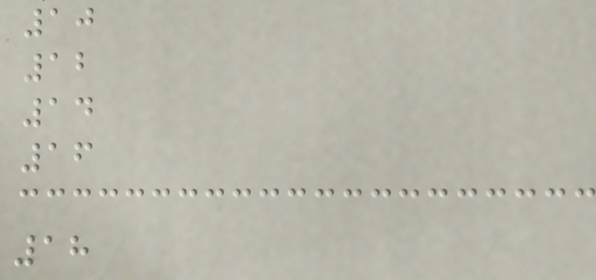10
12
14
16
18
